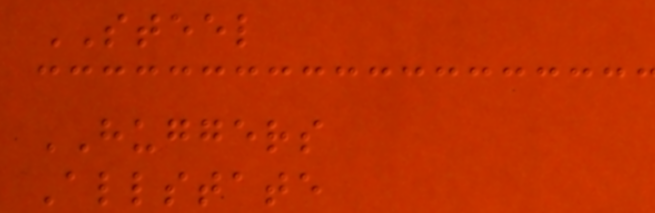STEEL
HUGGERS
Allstate
